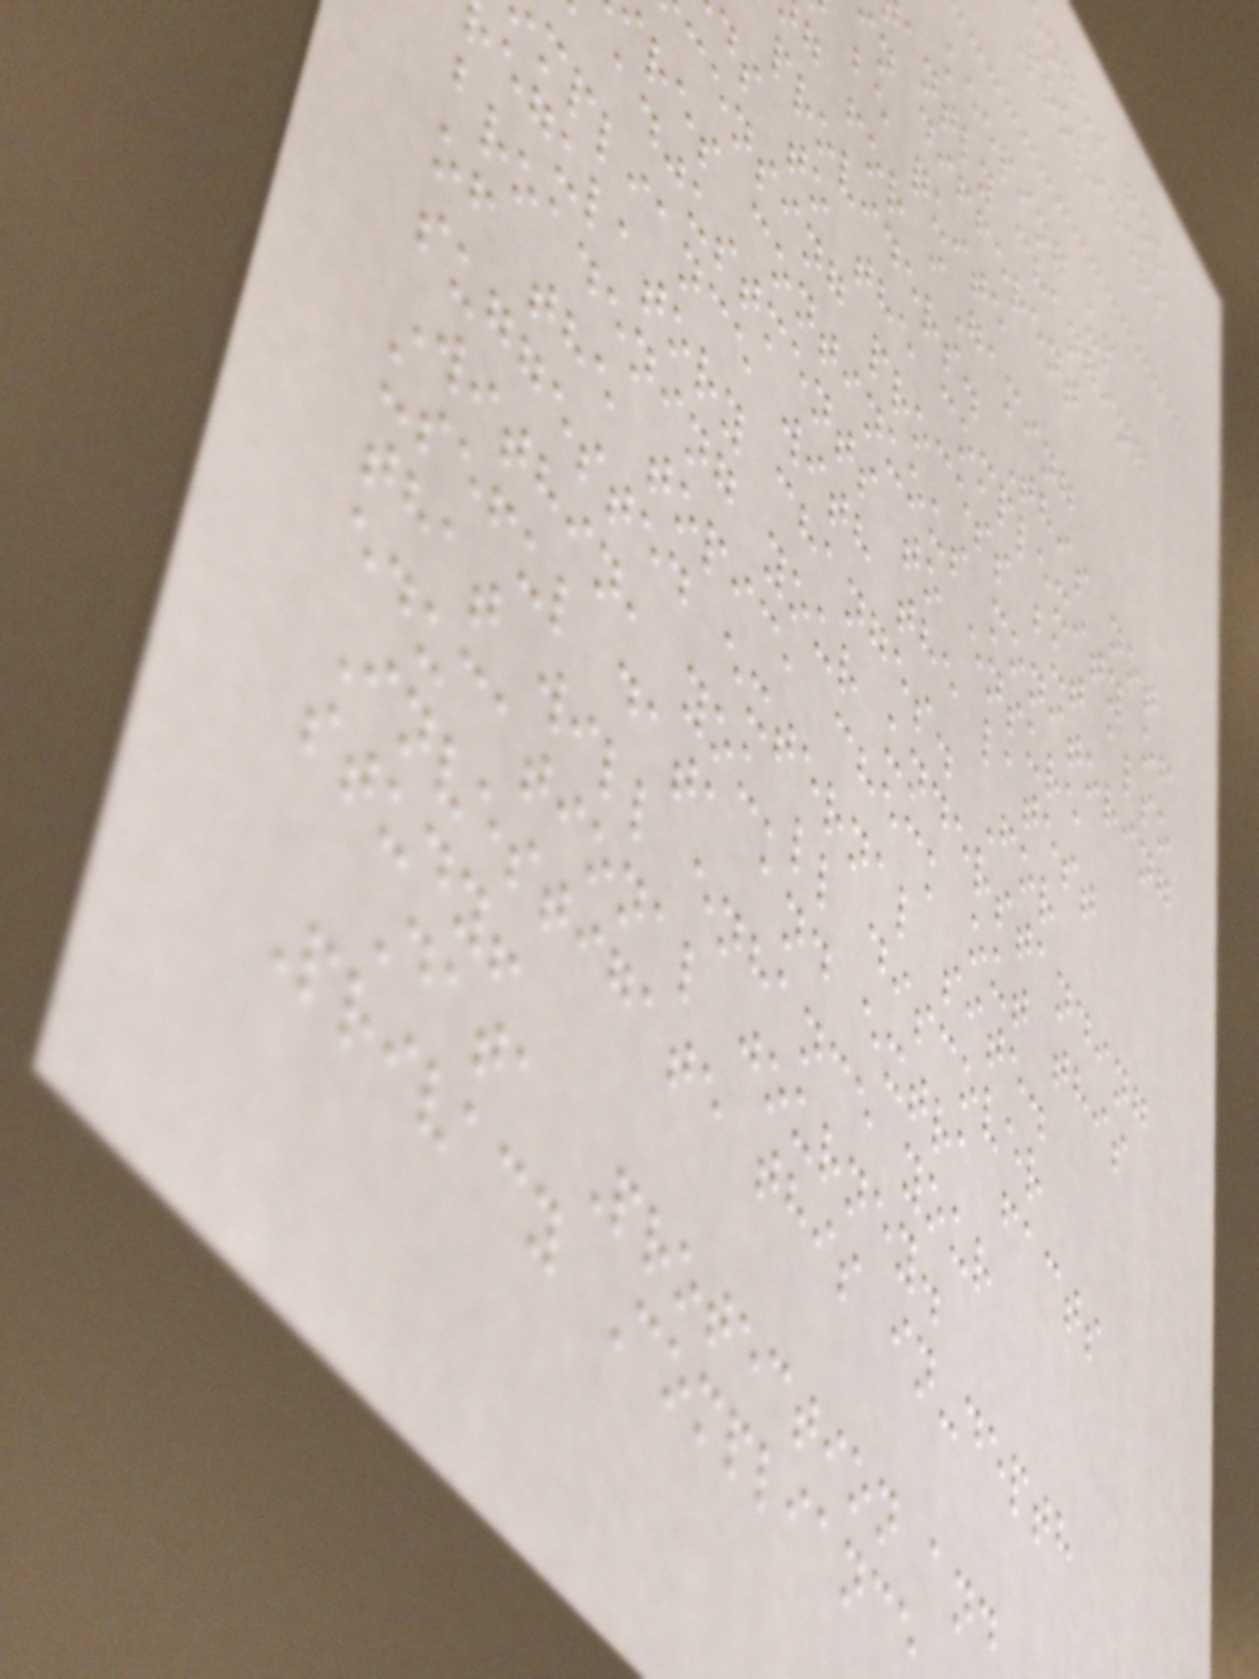nges for
Providers
keeping up
antly changing
n different
be quite
g for iGaming
providers. This not
ds to the complexity of
censing process but also
res continuous monitoring
adjustments to ensure
mpliance with the latest
egulatory changes. For
broadening your understanding
of the topic, check out this
suggested external site.
Within, you'll discover
useful data and extra facts
that will enhance your
educational journey.
Investigate this in-depth
study!
Data Protection and
Privacy Compliance
